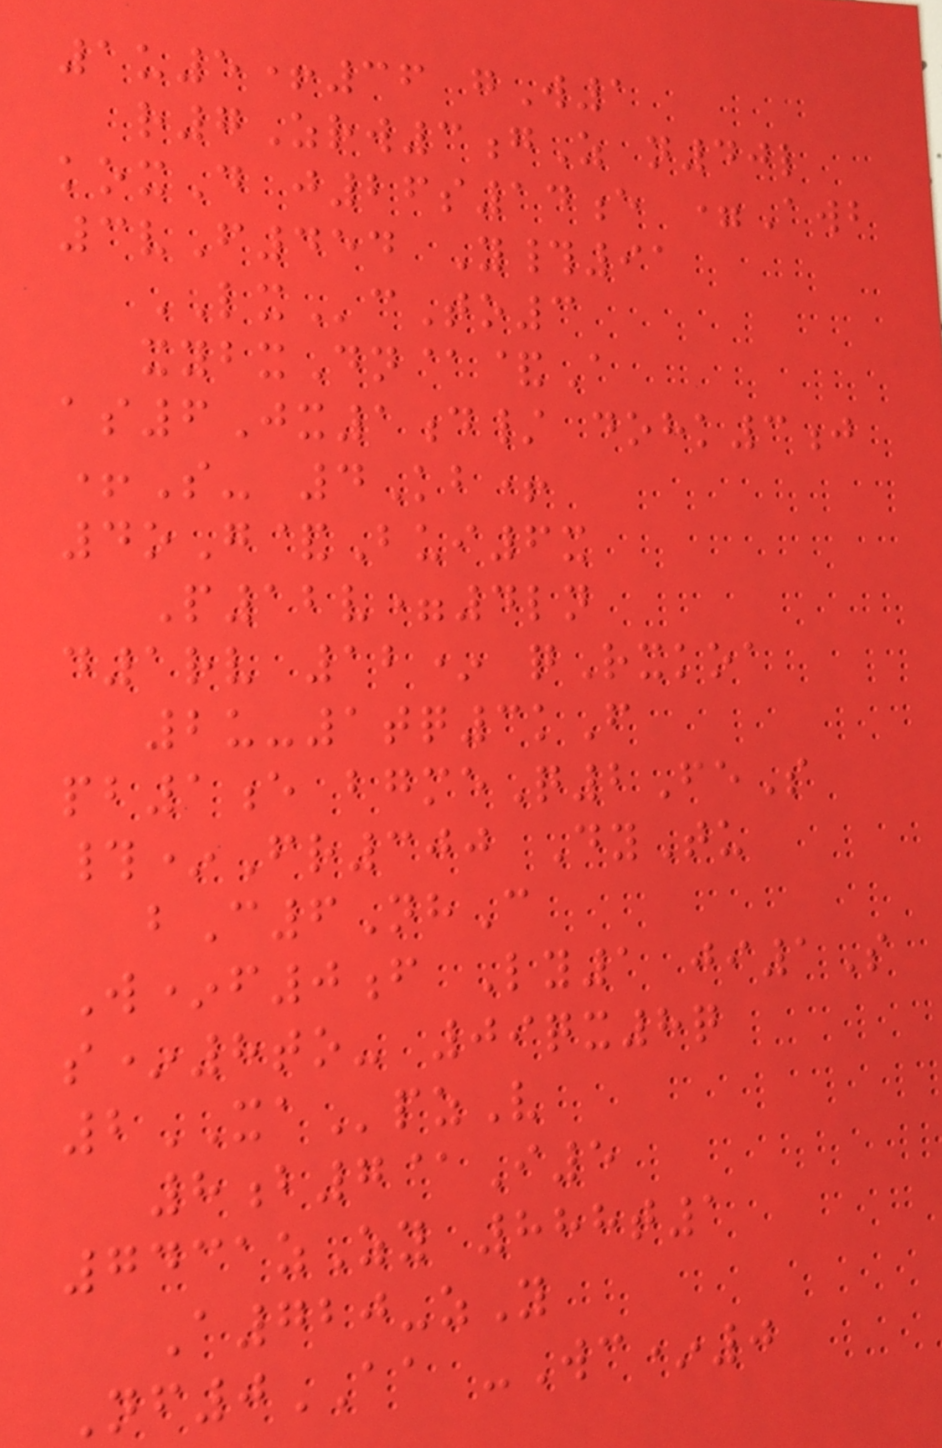1u5+36 gW1
r7Zrw3gZ n40l
koxD j26s14e =Awb
3vF454 Y#91
LXcTo3
xybxDn@&A
as6Jx1d/ dohk3j
+S- 4Kb+
4oG&Bui6x
P12v=4ln
d1rv 12* qRxkoa
2u-1tq3kF
pb1e bgmeQ2FeS
#*Fr300 DyTu
bC6NhC
W*f0f Ly1 ji1S
s*8to- 09qx8q
2XApzV
8b7@I5
7431zZy 888t1
A720-zY
Nf0AA -Wc*0
